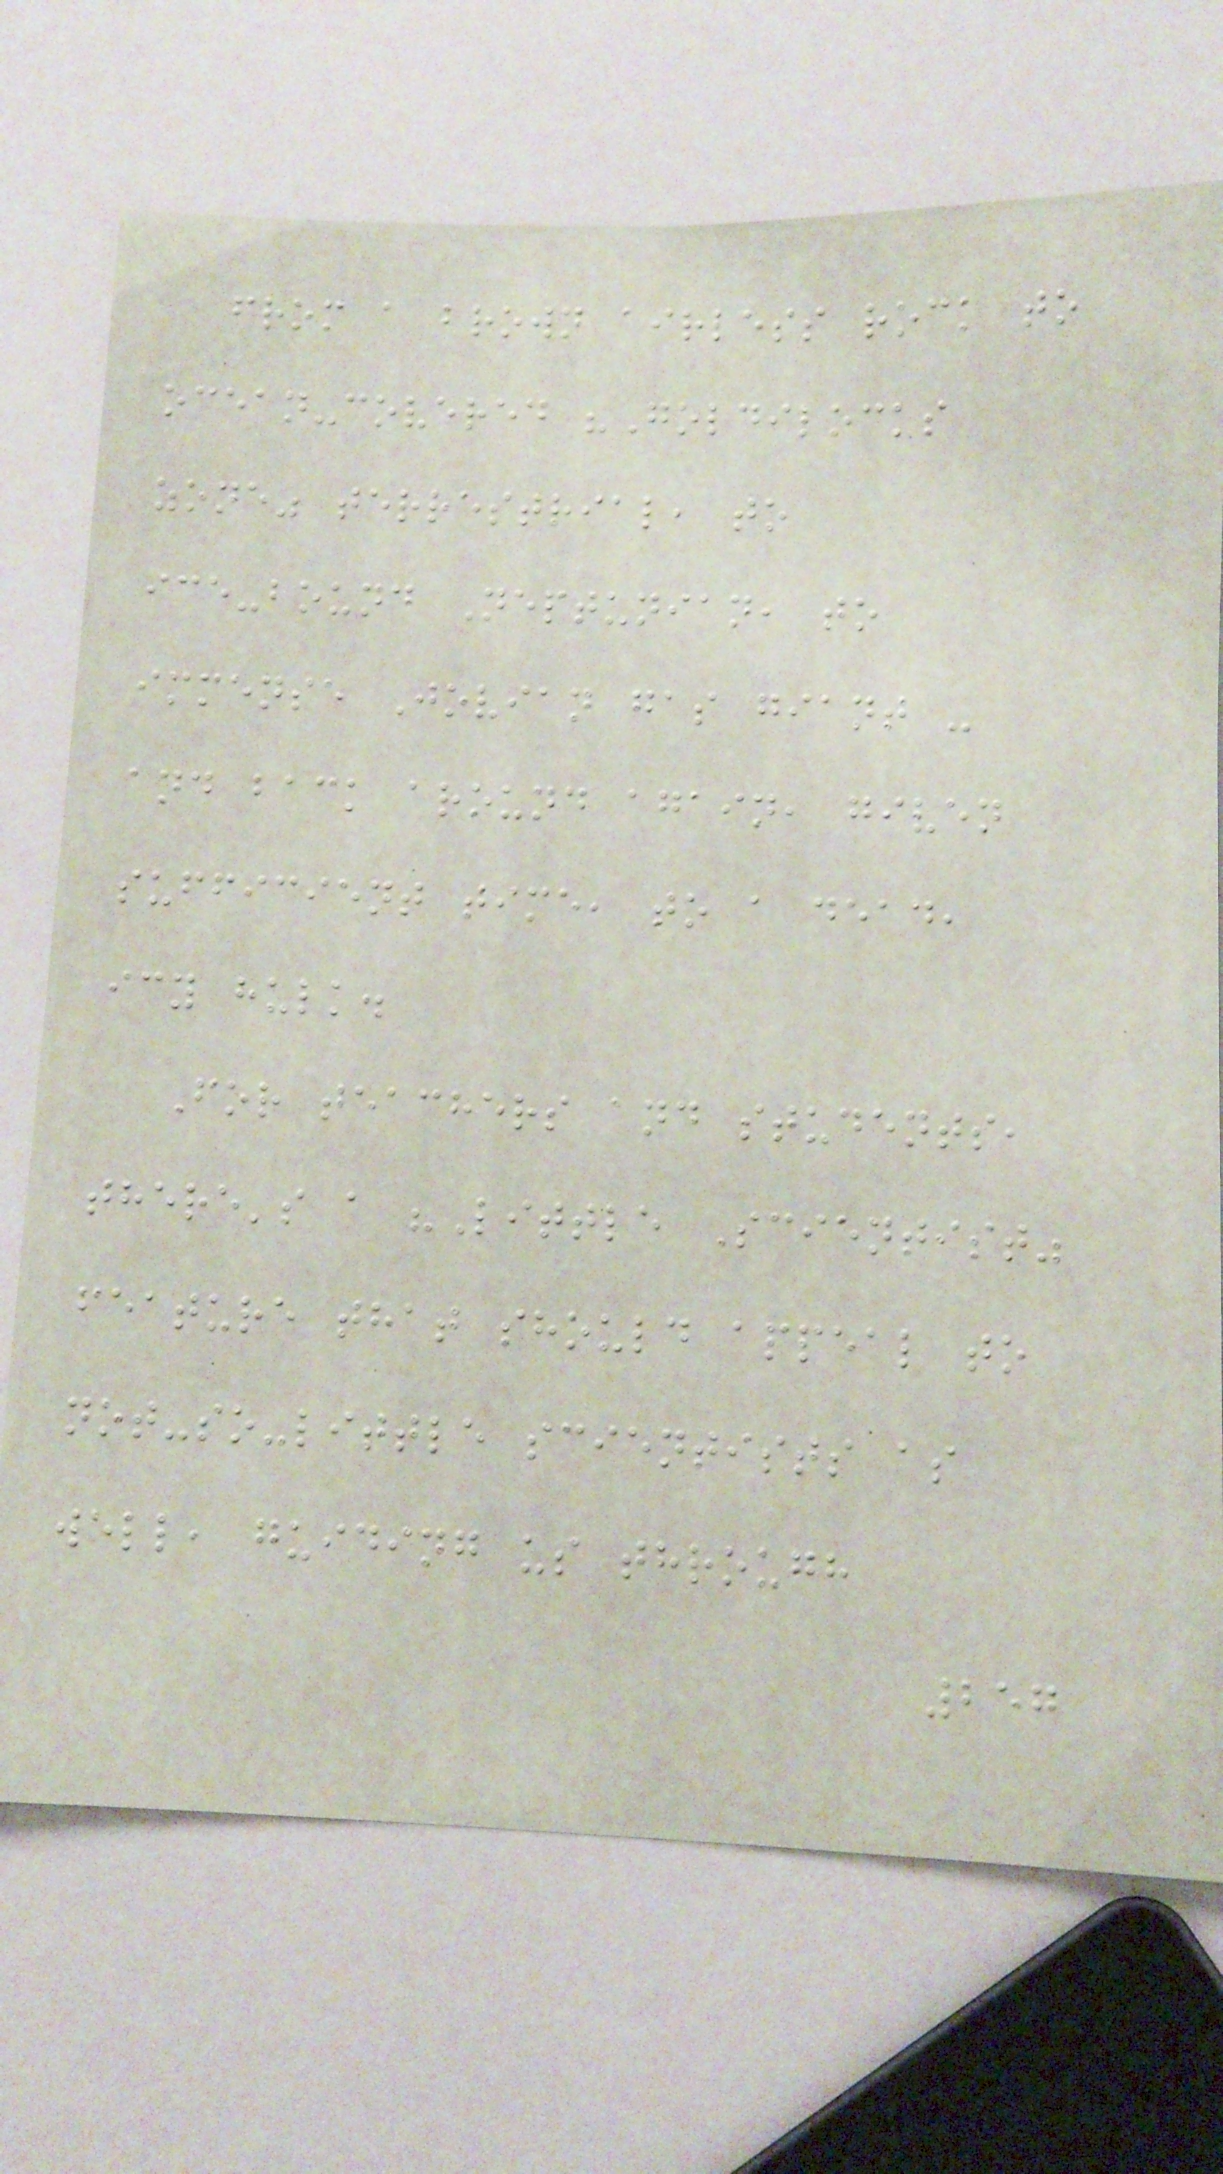from a brown airless rock to
ocean-covered "Goldilocks
zone" terrestrial, to
ice-bound Neptunian, to
immense Jovian gas giant -
and back around again, given
sufficient time, to a dead,
icy hulk.
For teachers and students,
there's a "Little Scientist"
feature that should appeal to
not-so-little scientists as
well, guiding us through
257
